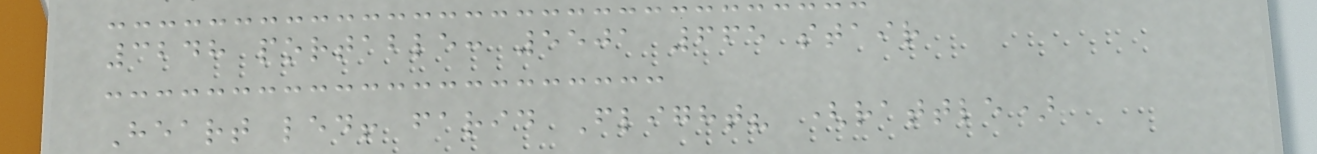3248 portable: 5501 665 stair
Heart led! farid Flight? (rattle)
